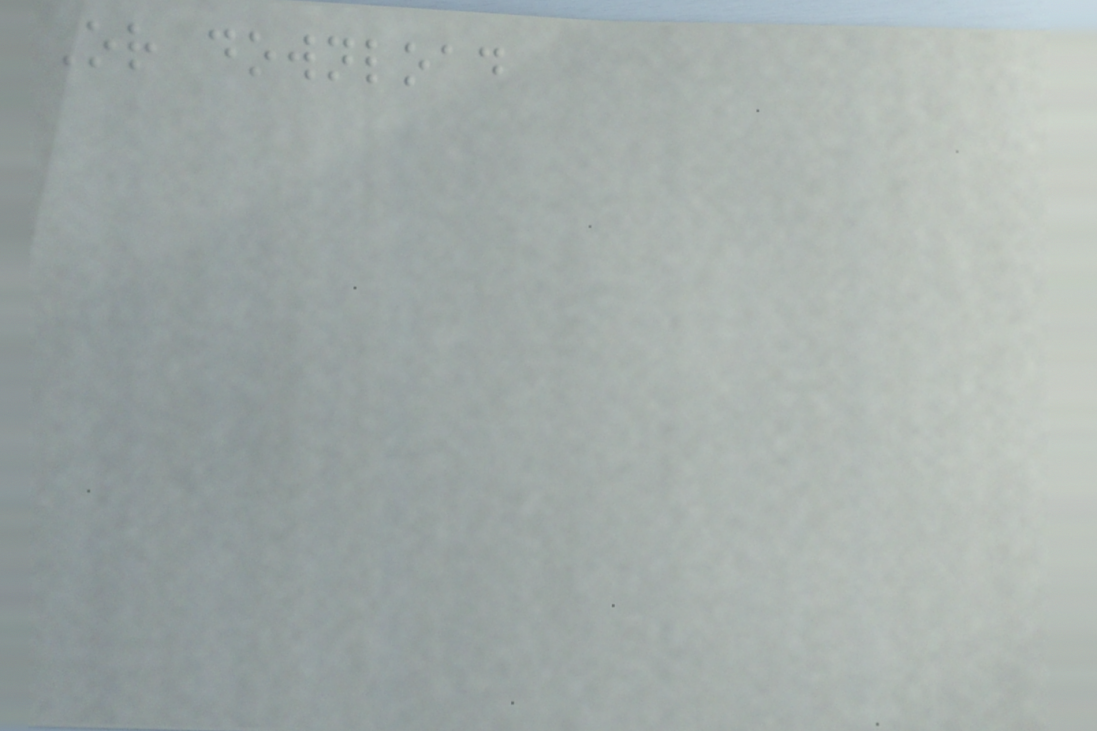Or download
